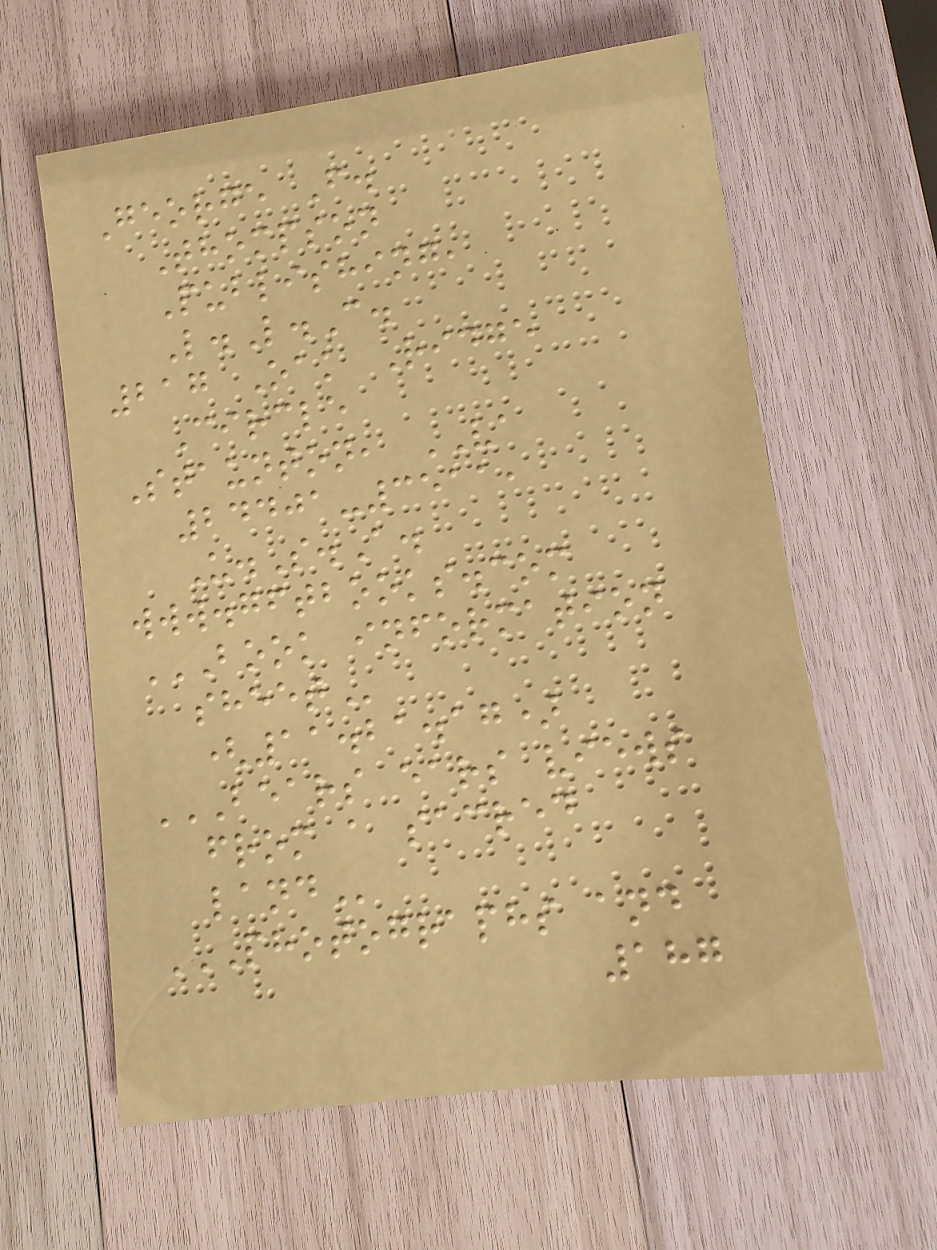George F.
Thompson
Publishing,
L.L.C.
217 Oak Ridge
Circle
Staunton, VA
24401-3511,
U.S.A.
www.gftbooks.com
BOOK INFORMATION
SHEET
(11.21.17)
BEARS EARS VIEWS
FROM A SACRED
LAND
PHOTOGRAPHS AND
187
